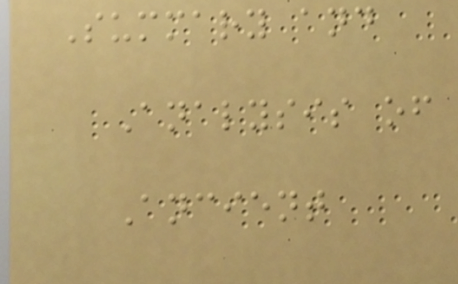Summary and
Analysis of
Ancient
